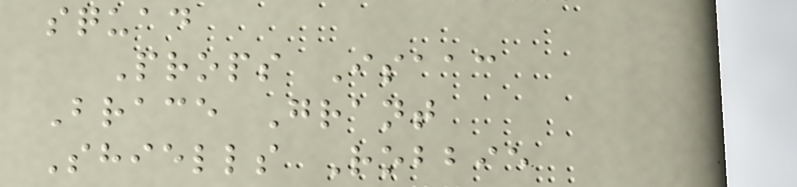squad
Props Isaac
Brace Grant
Shiells Robbie
